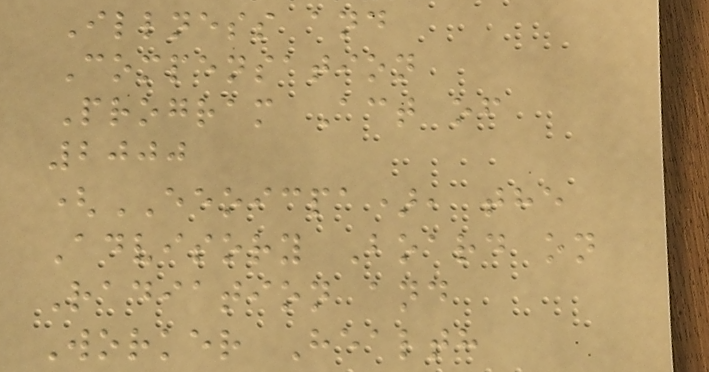Illness and
Compensation
Program Act of
2000
(EEOICPA), the
Advisory Board on
Radiation and
Worker Health
